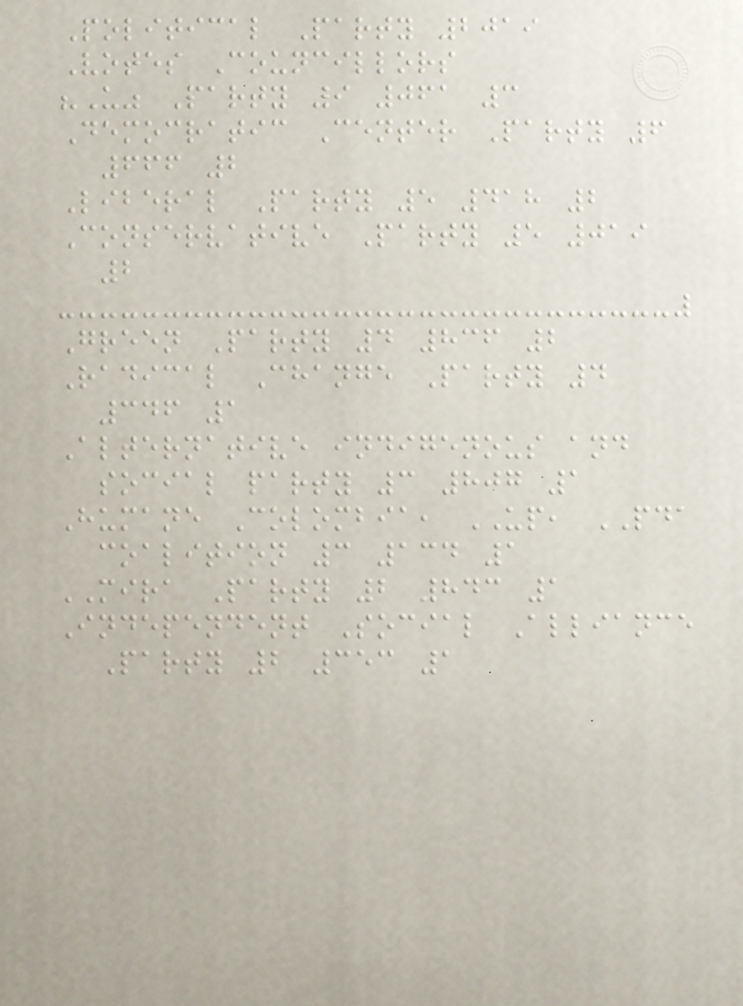Political Party 2019
Votes Councillors
"U" Party 9 061 3
Democratic Center Party 6
666 2
Liberal Party 5 418 2
Conservative Party 5 019
2
Green Party 4 836 2
Radical Change Party 4
346 1
Alternative indigenous and
social party 3 807 1
Humane Colombia, UP, PDA
coalition 3 134 1
MIRA Party 2 843 1
Independent Social Alliance
Party 2 353 1
